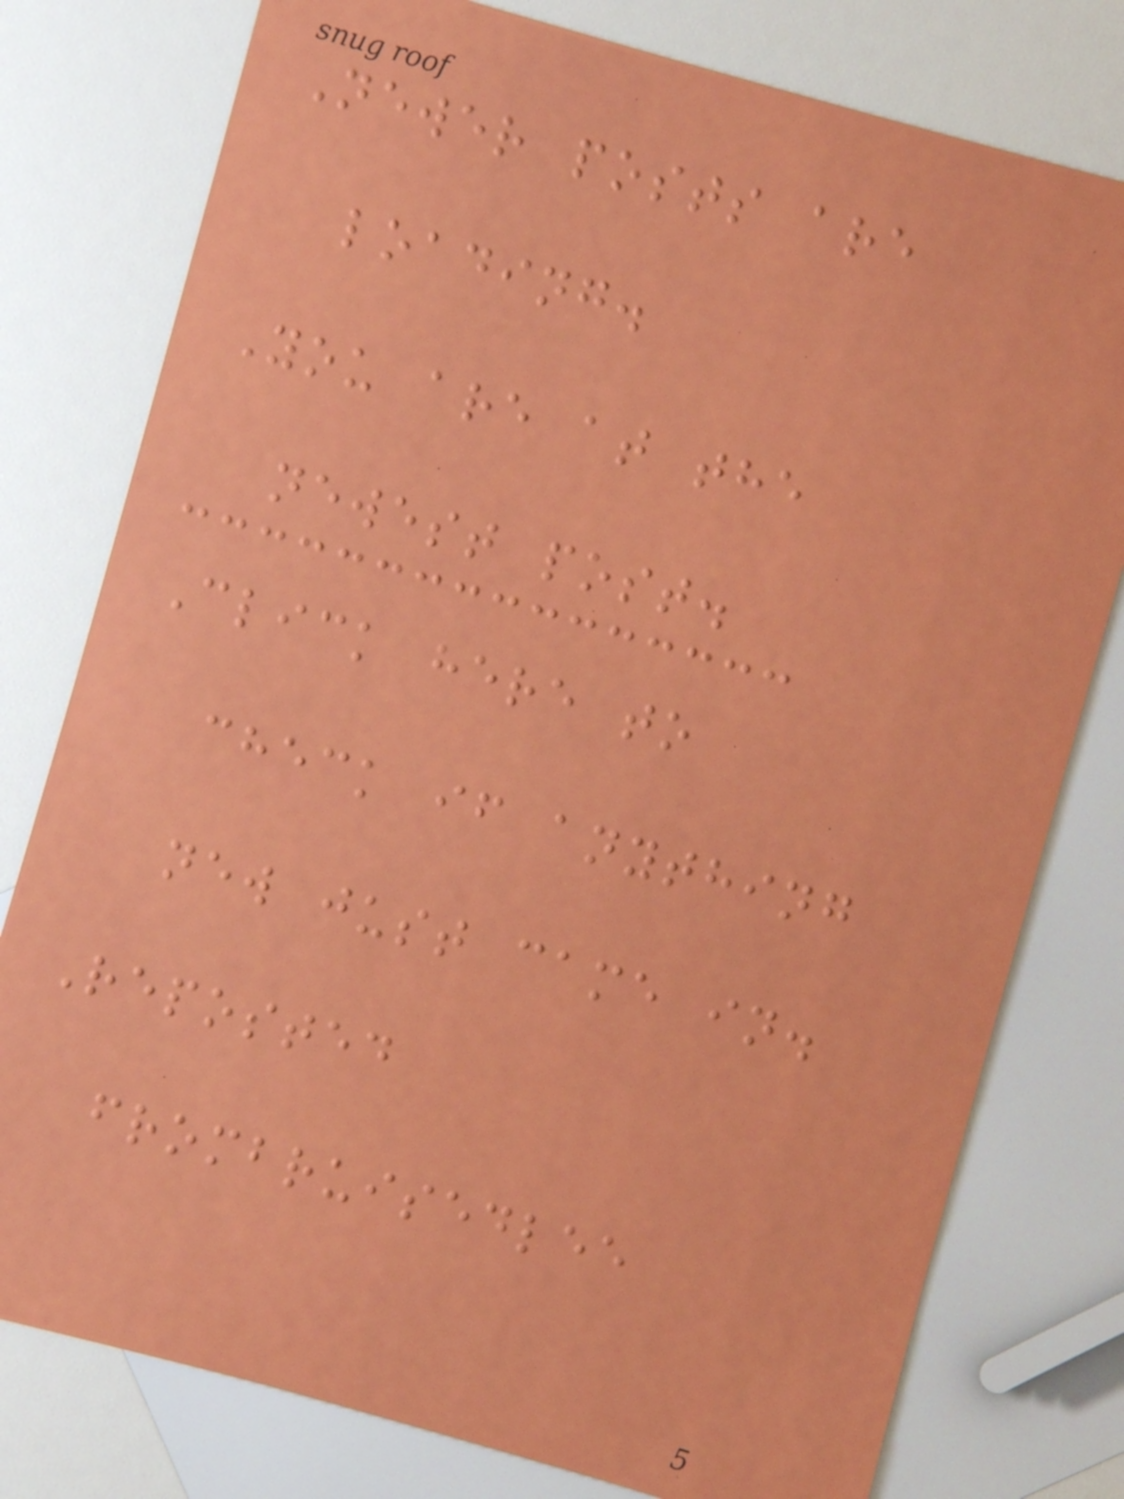Newer posts are
loading.
You are at the
newest post.
Click here to
check if anything
new just came in.
Reposted
frombruisedlee
